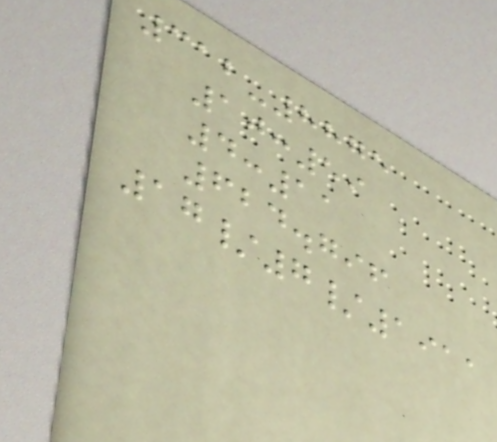312-8875
10:59
4:11
624.796
17/7/1911
